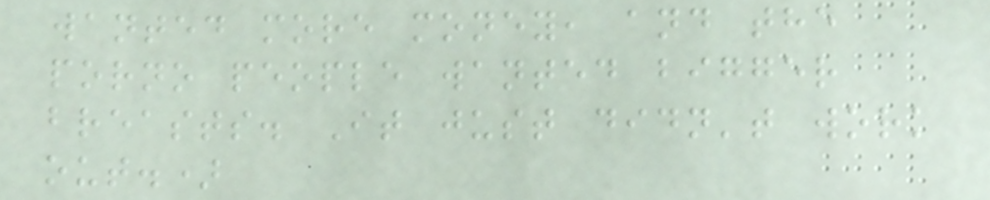wanted more money, and the
porno people wanted bigger
breasts. It just didn't work
out.)
